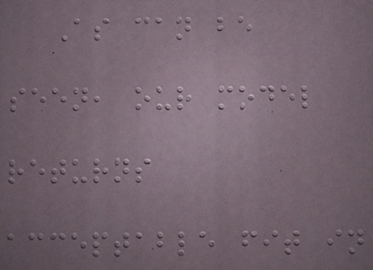As can be
seen, our model
returns
acceptable fit in
